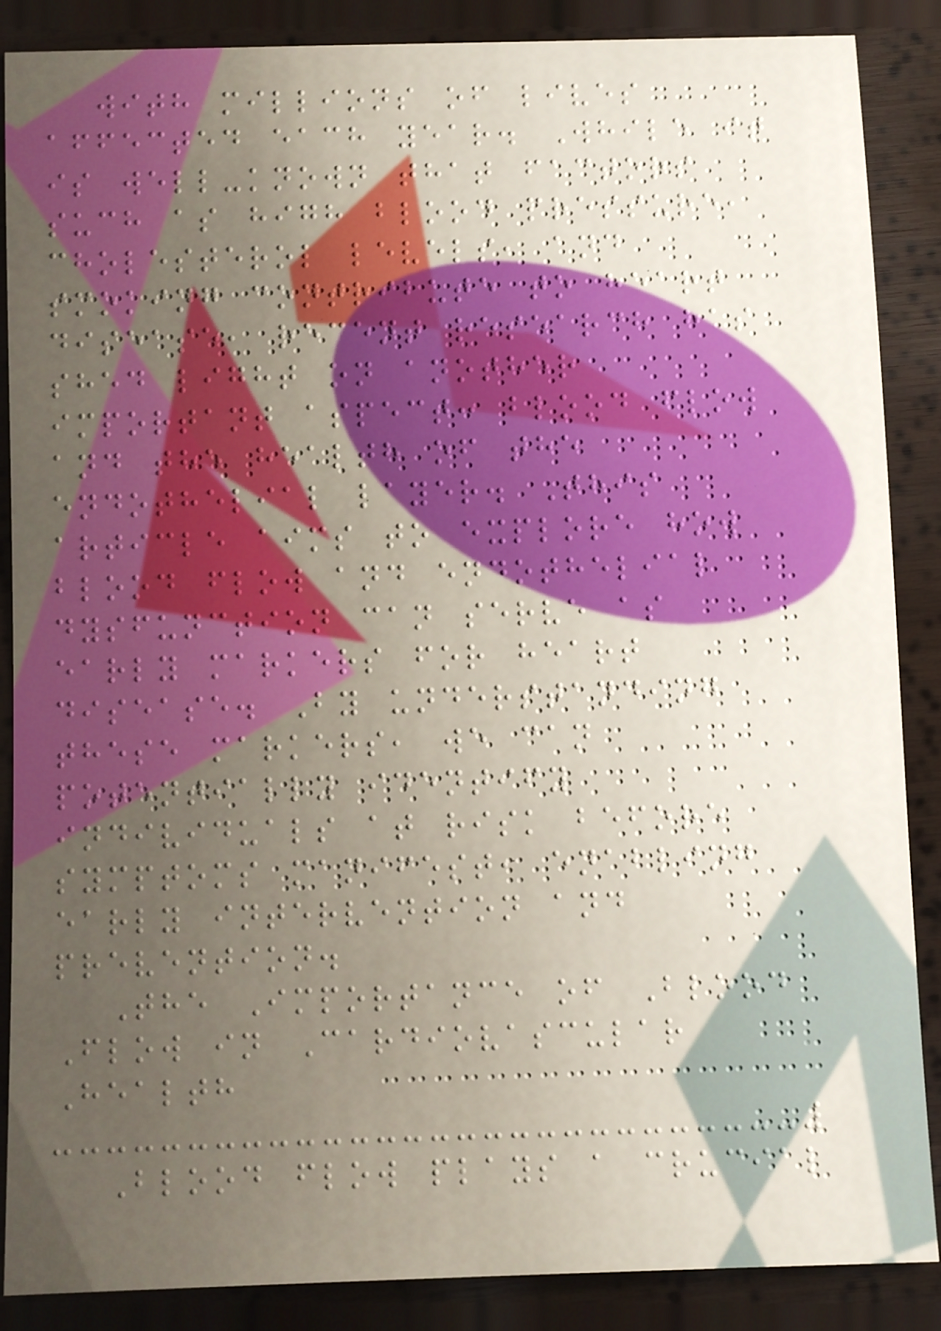with millions of lives
affected each year. While it
is well-known that factors
such as high blood pressure,
cholesterol levels, and
smoking contribute to heart
disease, recent research has
shed light on another
important aspect: blood flow
and the health of the
endothelial layer. This
article aims to explore how
blood flow and endothelial
dysfunction can serve as
early markers for heart
disease. By understanding
these markers, we can
potentially identify
individuals at risk before
symptoms manifest, enabling
early intervention and
prevention.
The Importance of Blood
Flow in Cardiovascular
Health
Blood flow plays a crucial
